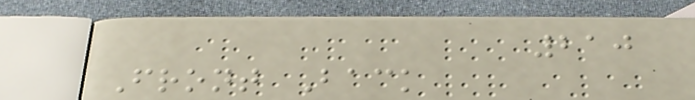210
Front Back
